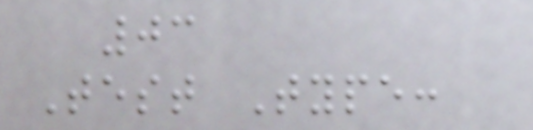03
Test Type:
